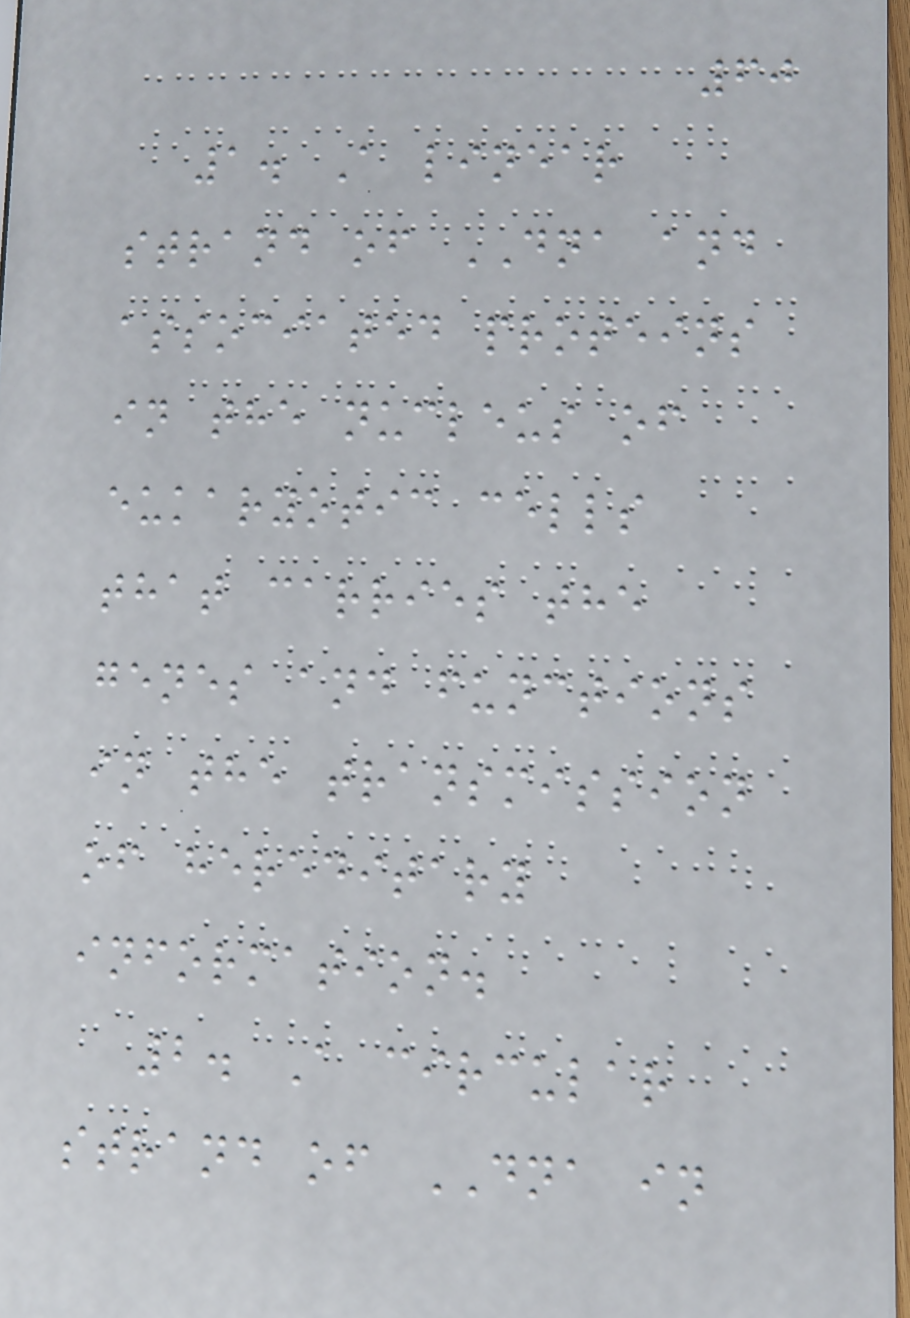60
1. A linear
strand of DNA and
associated proteins
in the nucleus of
eukaryotic cells
that carries the
genes and functions
in the transmission
of hereditary
information.
2. A circular
strand of DNA in
